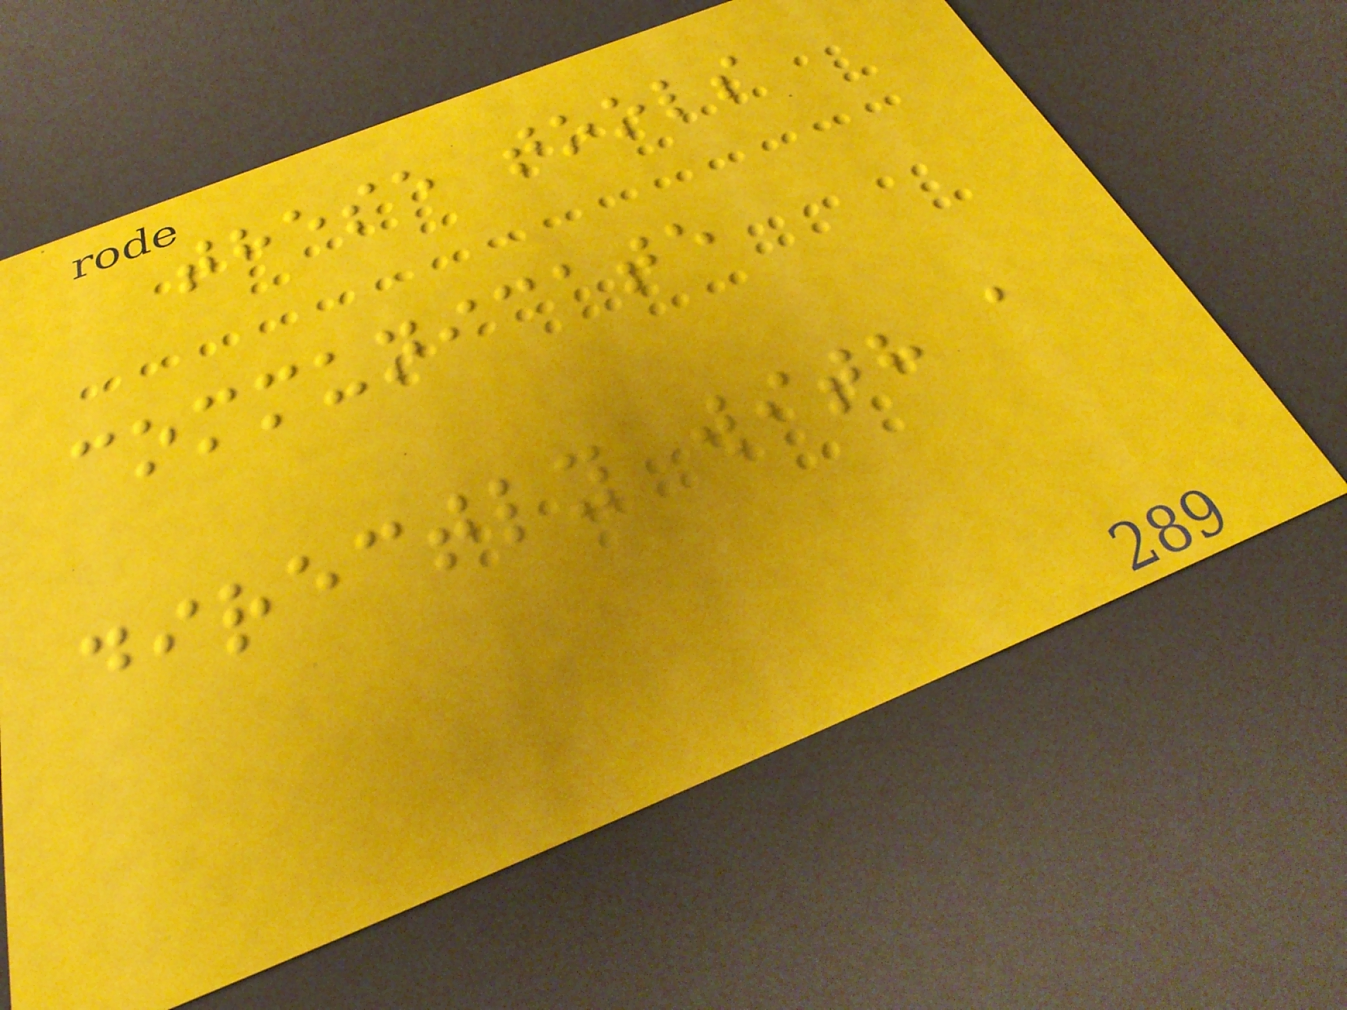these tools
communicate
directly with a
